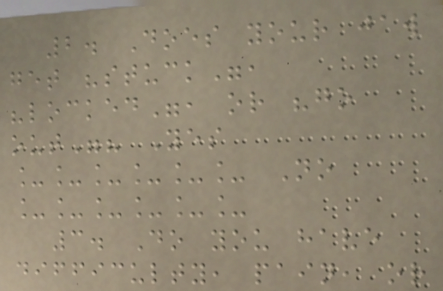2. Does your jaw
get "stuck",
"locked", or "go
out"? Yes
______ No
______
3. Do you have
difficulty, pain, or
